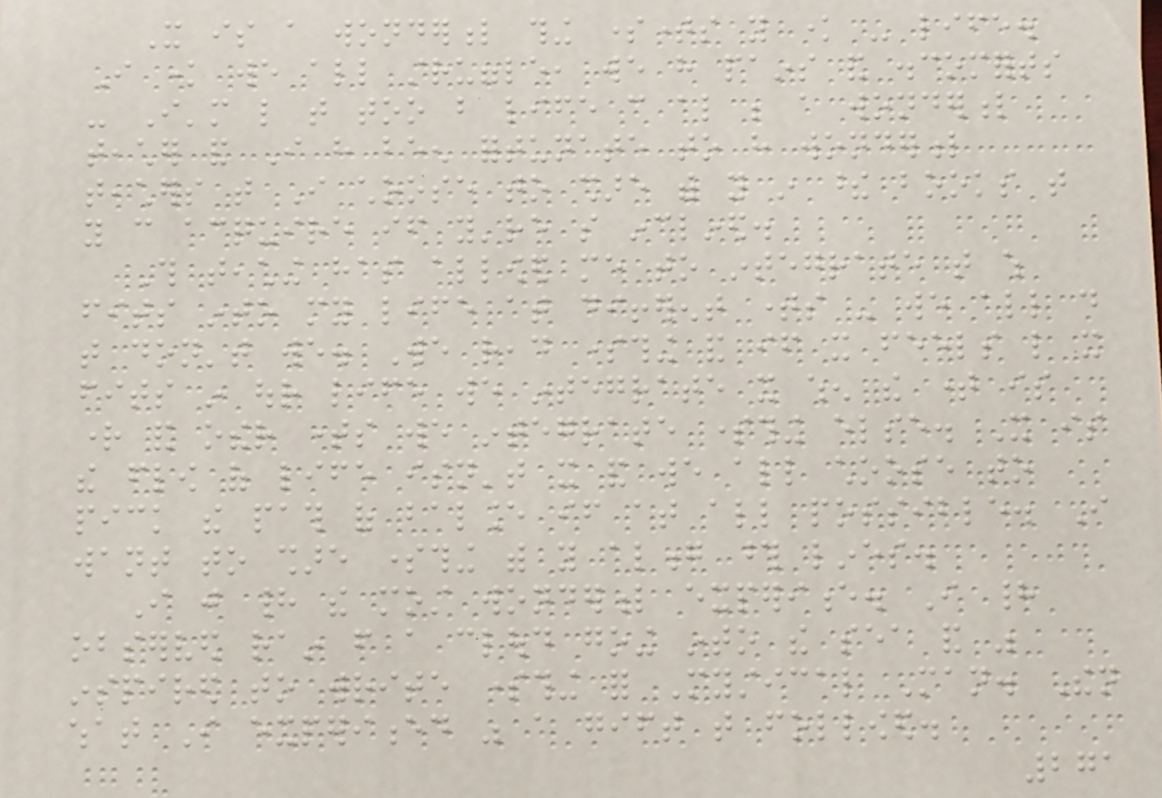It is a wonderful thing sometimes you know - life.
I know we all struggle, we have pains and discomforts
- I'm like that too but life can also be a wonderful
teacher and I have been fortunate to have wonderful
teachers that I choose to share with you in these books that
you can acquire if you're so inclined.
This teaching has allowed me to integrate that which
fits into my life at different times - we all do
that don't we. We read something and if it feels like it
fits in our life we integrate it when the time is
right and other times we integrate something else. It is
the flow of life isn't it and we all choose to
pick the path of balance if at all possible. I
want to share something with you along those lines.
I just had the most wonderful experience. I had
observed rain from a cloud going into the sea and was
inspired to write something for Mystical Man. Then
what I experienced was a gift that followed.
271
